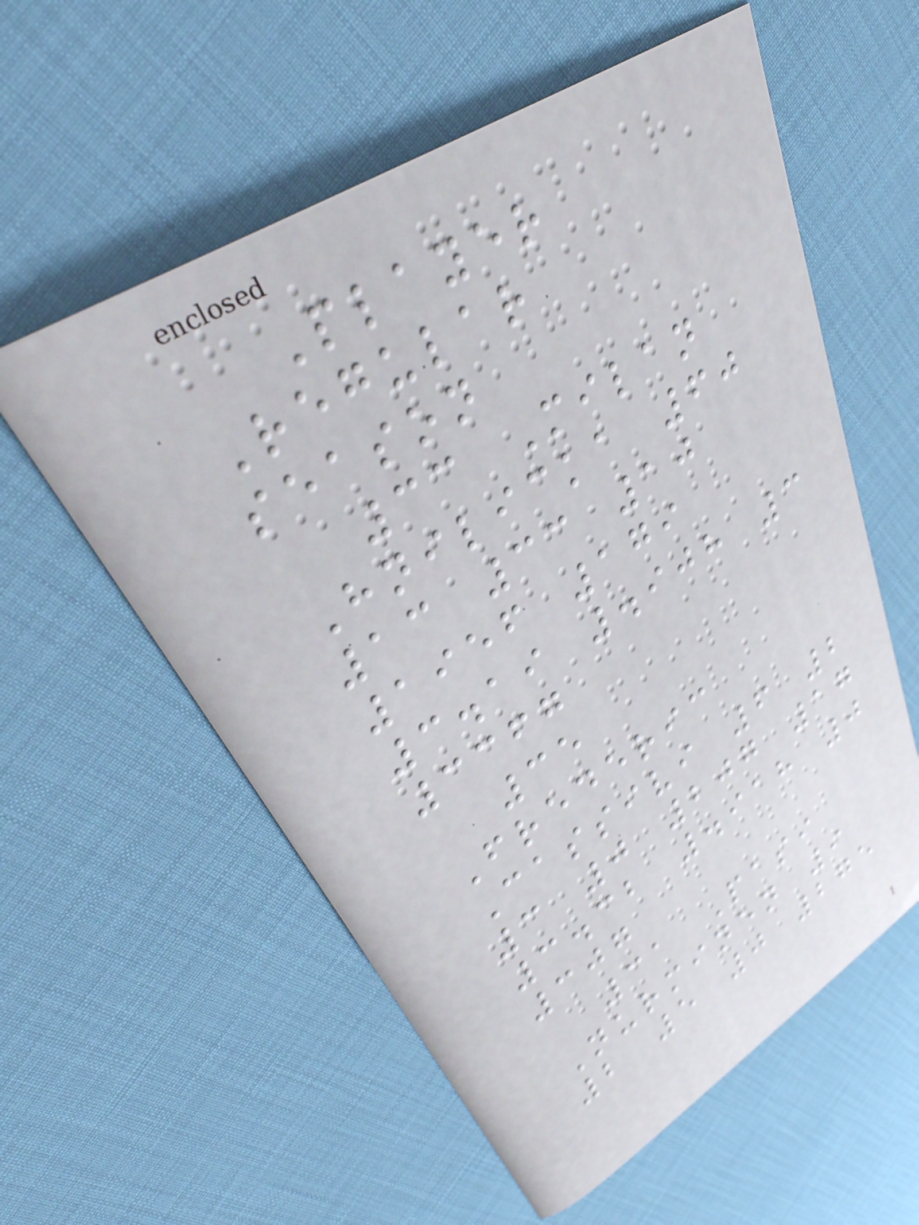Player
Regular
season
33 Milan
Hnilicka 60
13 33 10
1956 179
3.19 .908 3
3367
35
Frederic
Cassivi 6 2
3 0 207 17
3.32 .918 0
307
31 Pasi
Nurminen 9
2 5 0 275
